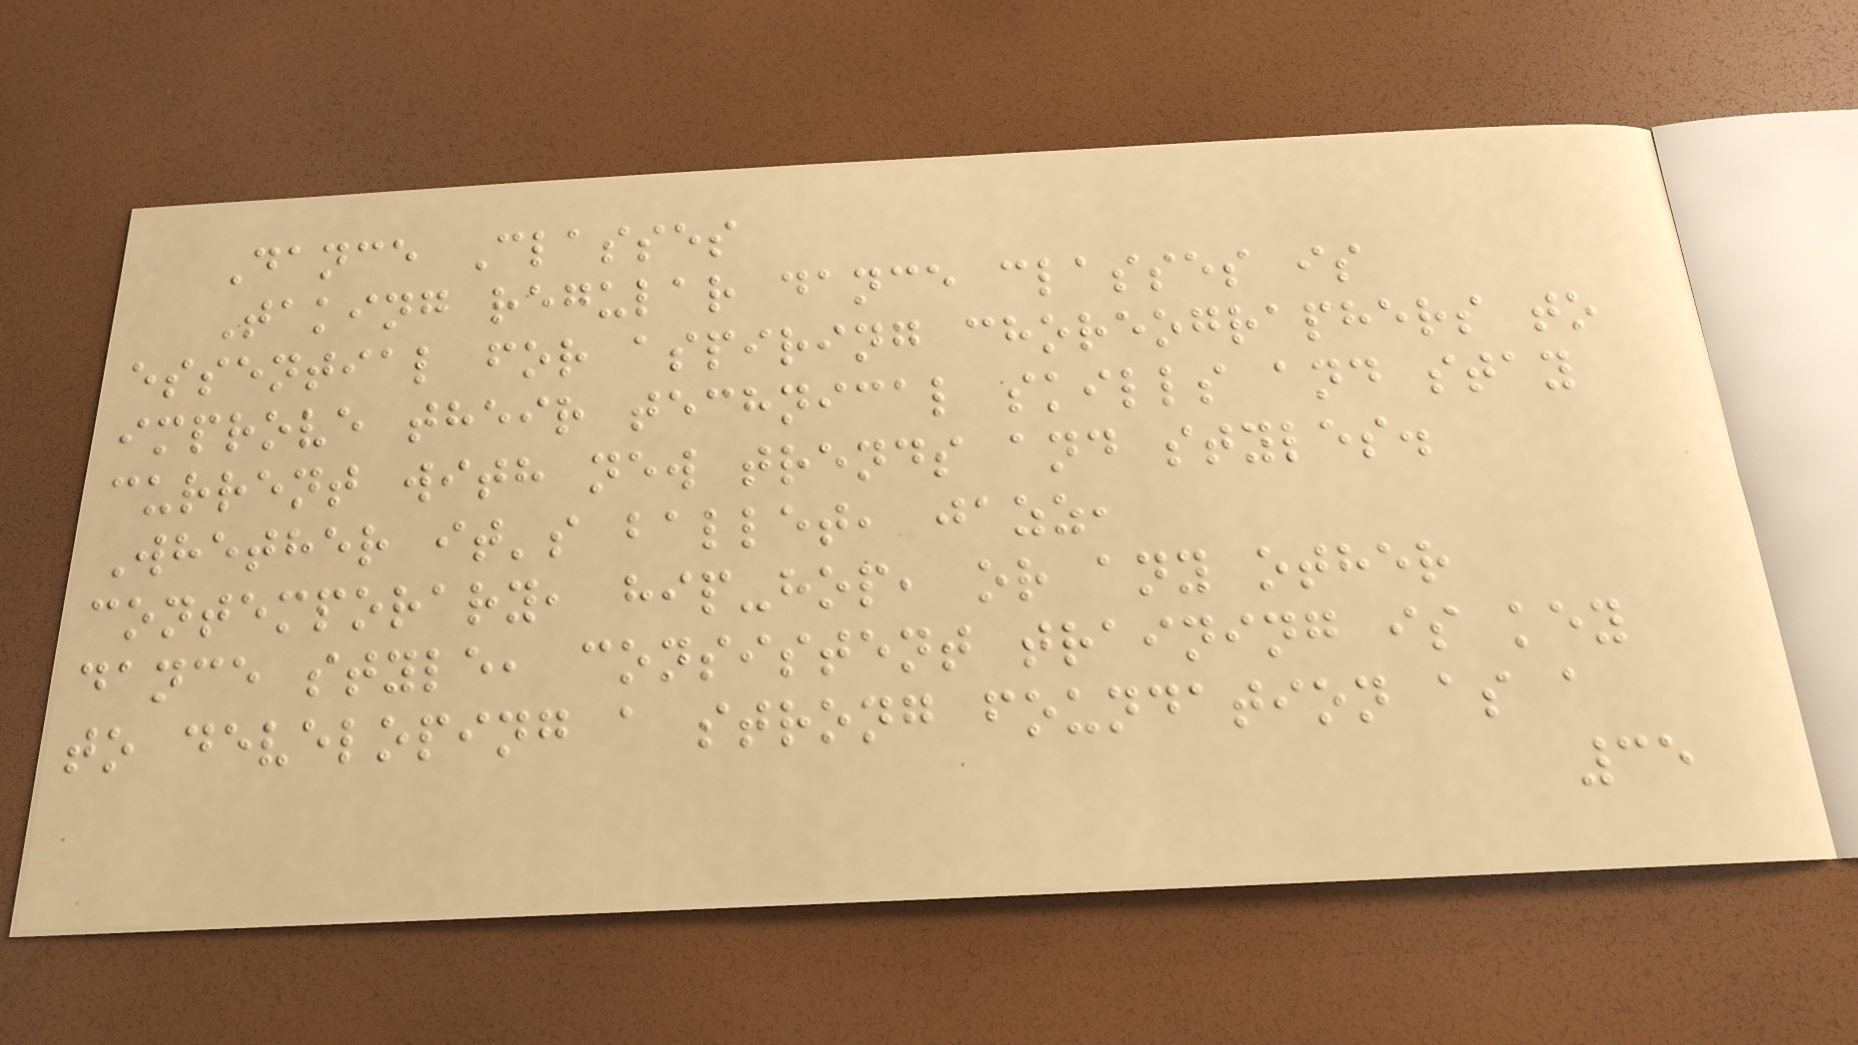Dance Classes
Taking regular dance classes is
essential for aspiring choreographers to
improve their technical skills and stay
current with new trends and styles.
Whether it's ballet, jazz,
contemporary, hip-hop, or any other
dance style, consistent training is key
to developing a strong foundation as a
35
